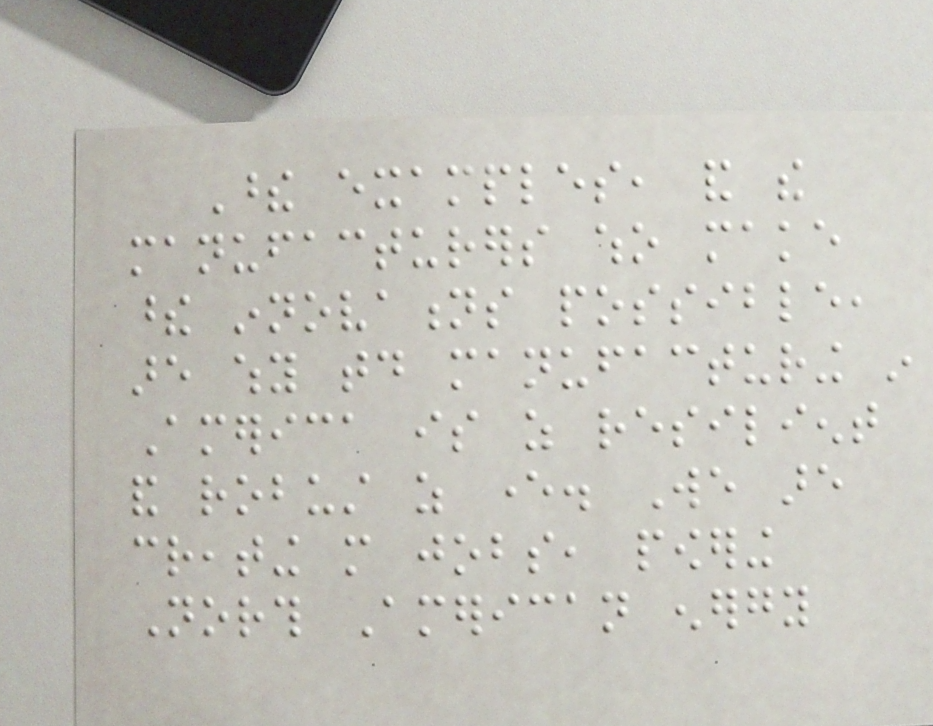These examples, and the
manufacturers who make
these innovations possible,
are why today manufacturing in
America is as resilient
and robust as ever. We are
creating more jobs, powering
North American energy
